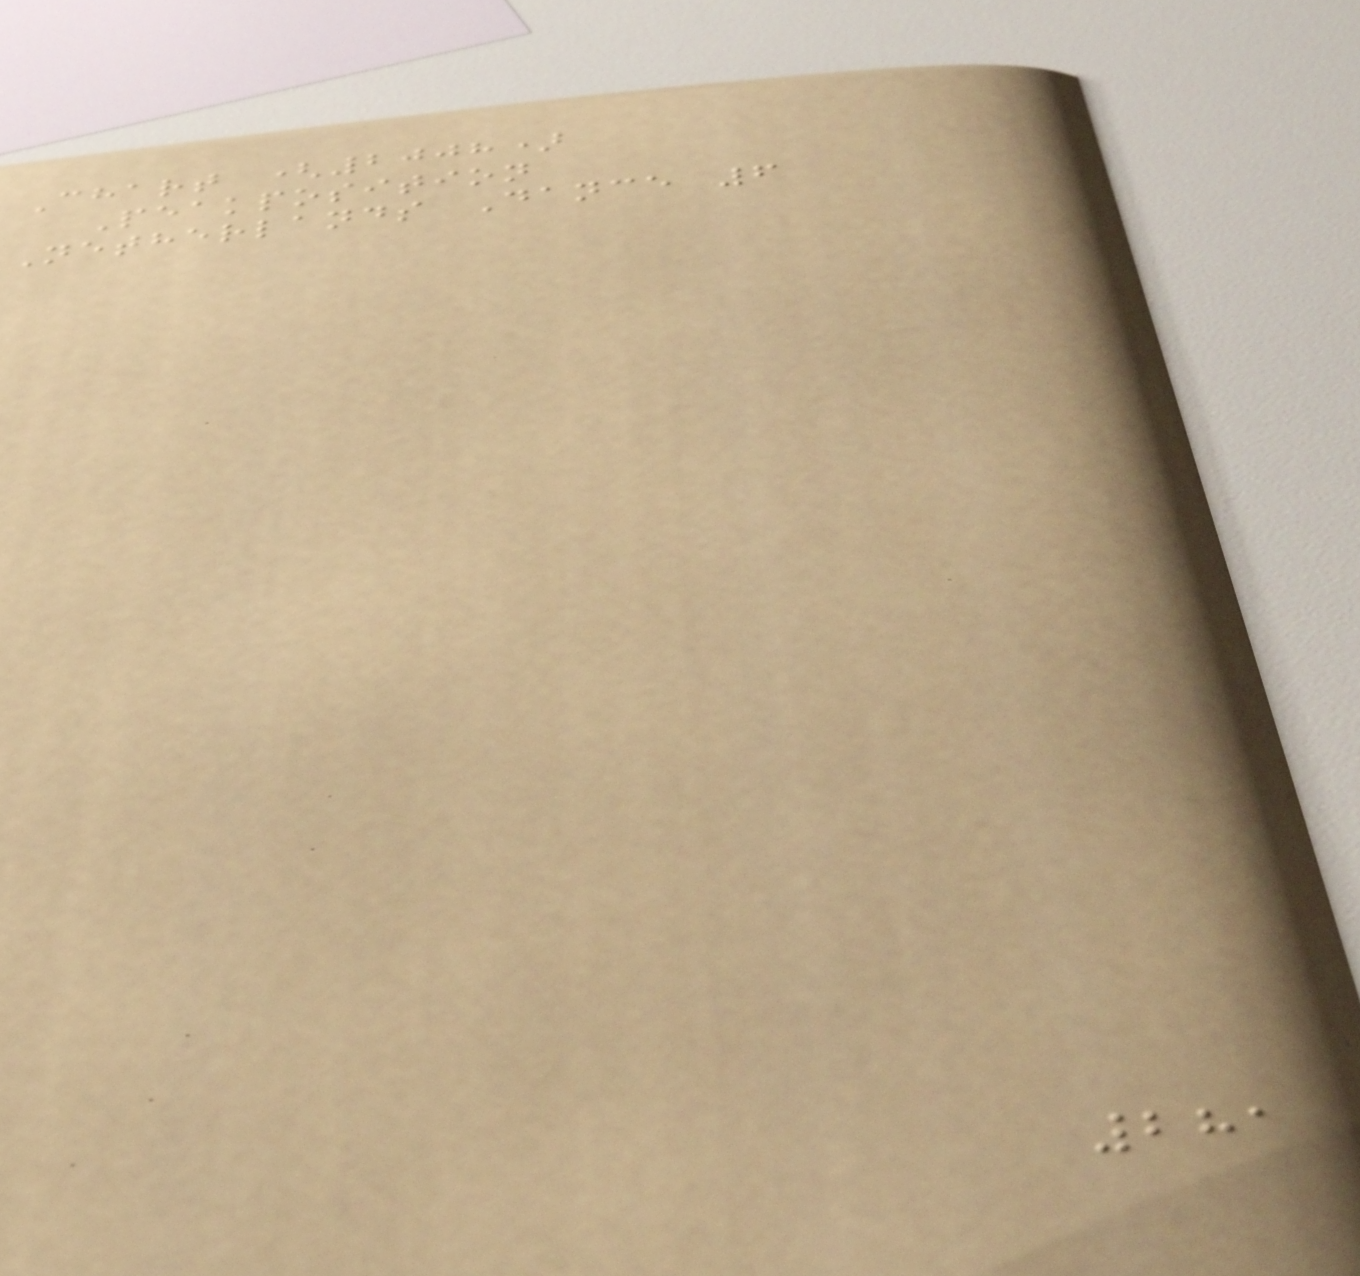Chart (2008)
Peakposition
Netherlands Dance 6
281
